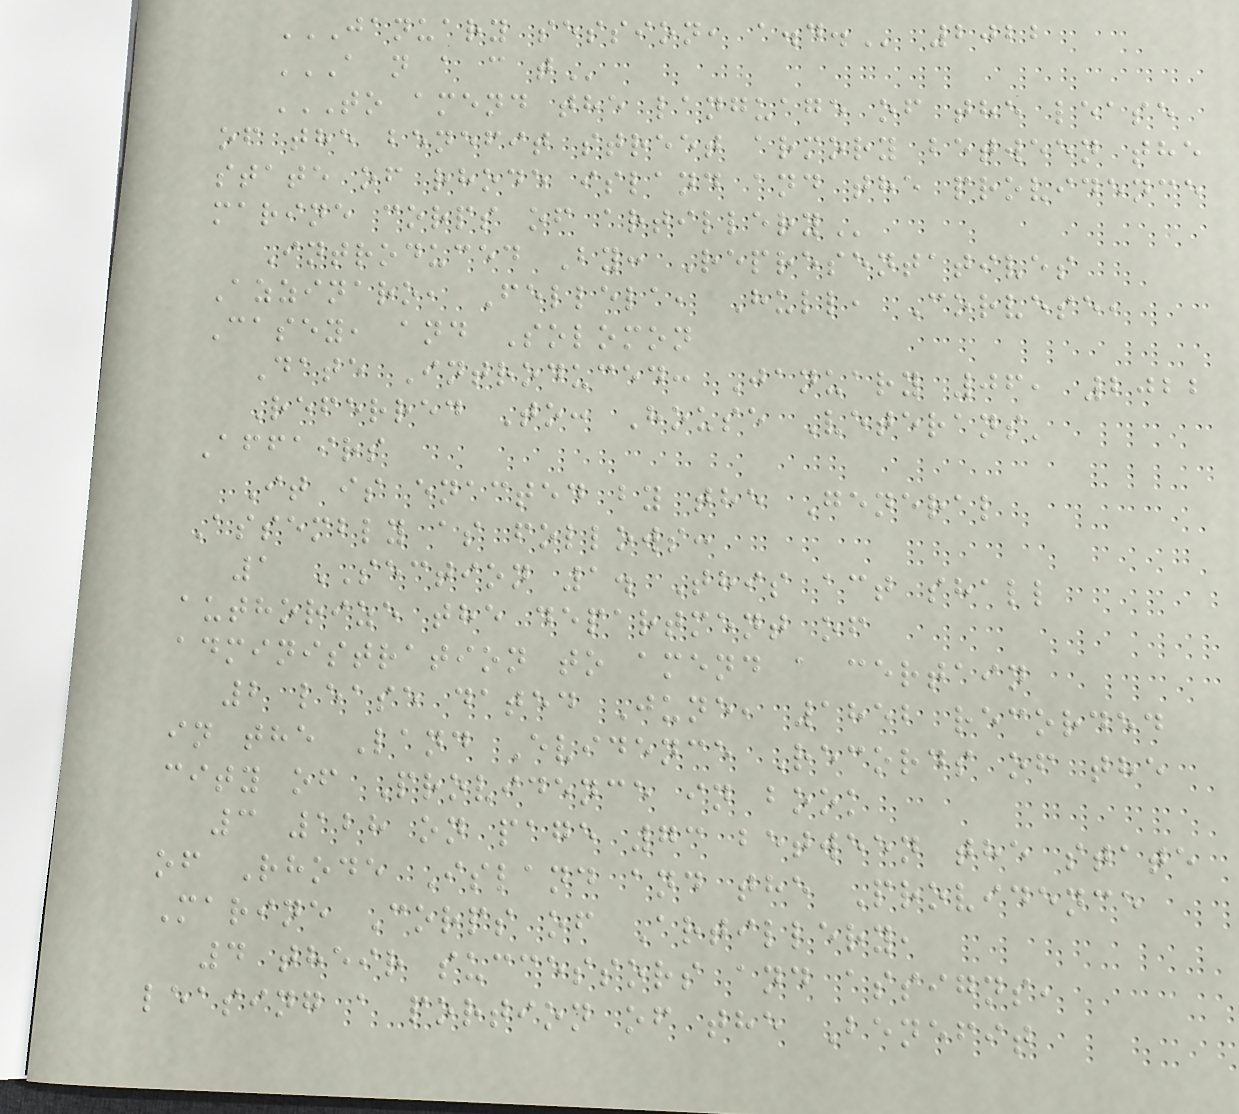JANUARY SESSION, A.D. 2022
A N A C T
TO AMEND THE LANGUAGE OF THE LEASE
OF THE BENEFIT STREET ARMORY BETWEEN THE
STATE OF RHODE ISLAND AND THE PROVIDENCE
MARINE CORPS OF ARTILLERY
Introduced By: Representatives
Azzinaro, Fellela, Hull, Corvese,
Casey, and Solomon
Date Introduced: January 06, 2022
Referred To: House Veterans'
Affairs
It is enacted by the General
Assembly as follows:
1 SECTION 1. This act shall
authorize the department of
administration to amend a certain
2 lease dated June, 1852 recorded
in the Land Evidence Records of the
city of Providence in book
3 128 on page 73 between the state
of Rhode Island and the Providence
Marine Corps of Artillery,
4 their successors and assigns,
leasing a portion of the Benefit
